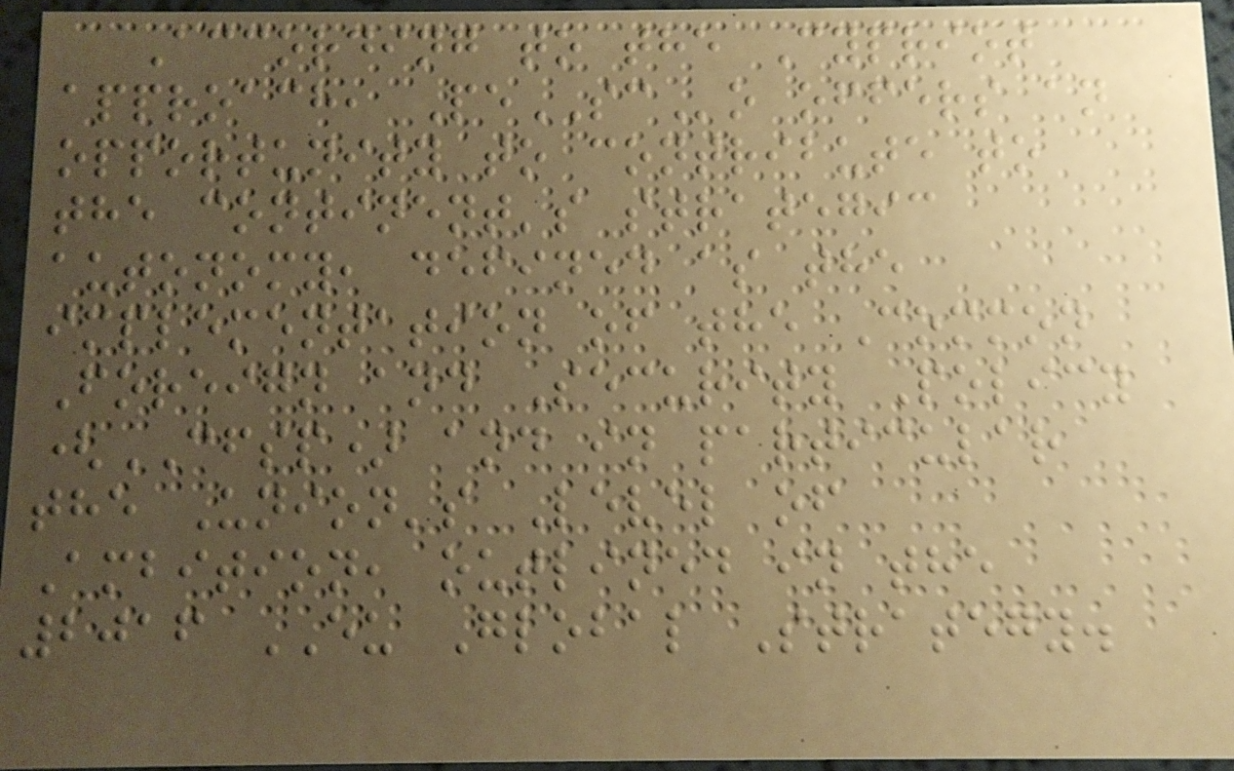According to the Cypriot
approach, PeSCo offers an
opportunity to contribute to
the continent's strategic
autonomy, defined as the
implementation of the Common
Foreign and Security Policy
(CFSP) and in particular
the Union's Level of
Ambition, outlined in the
2016 EU Global Strategy.
